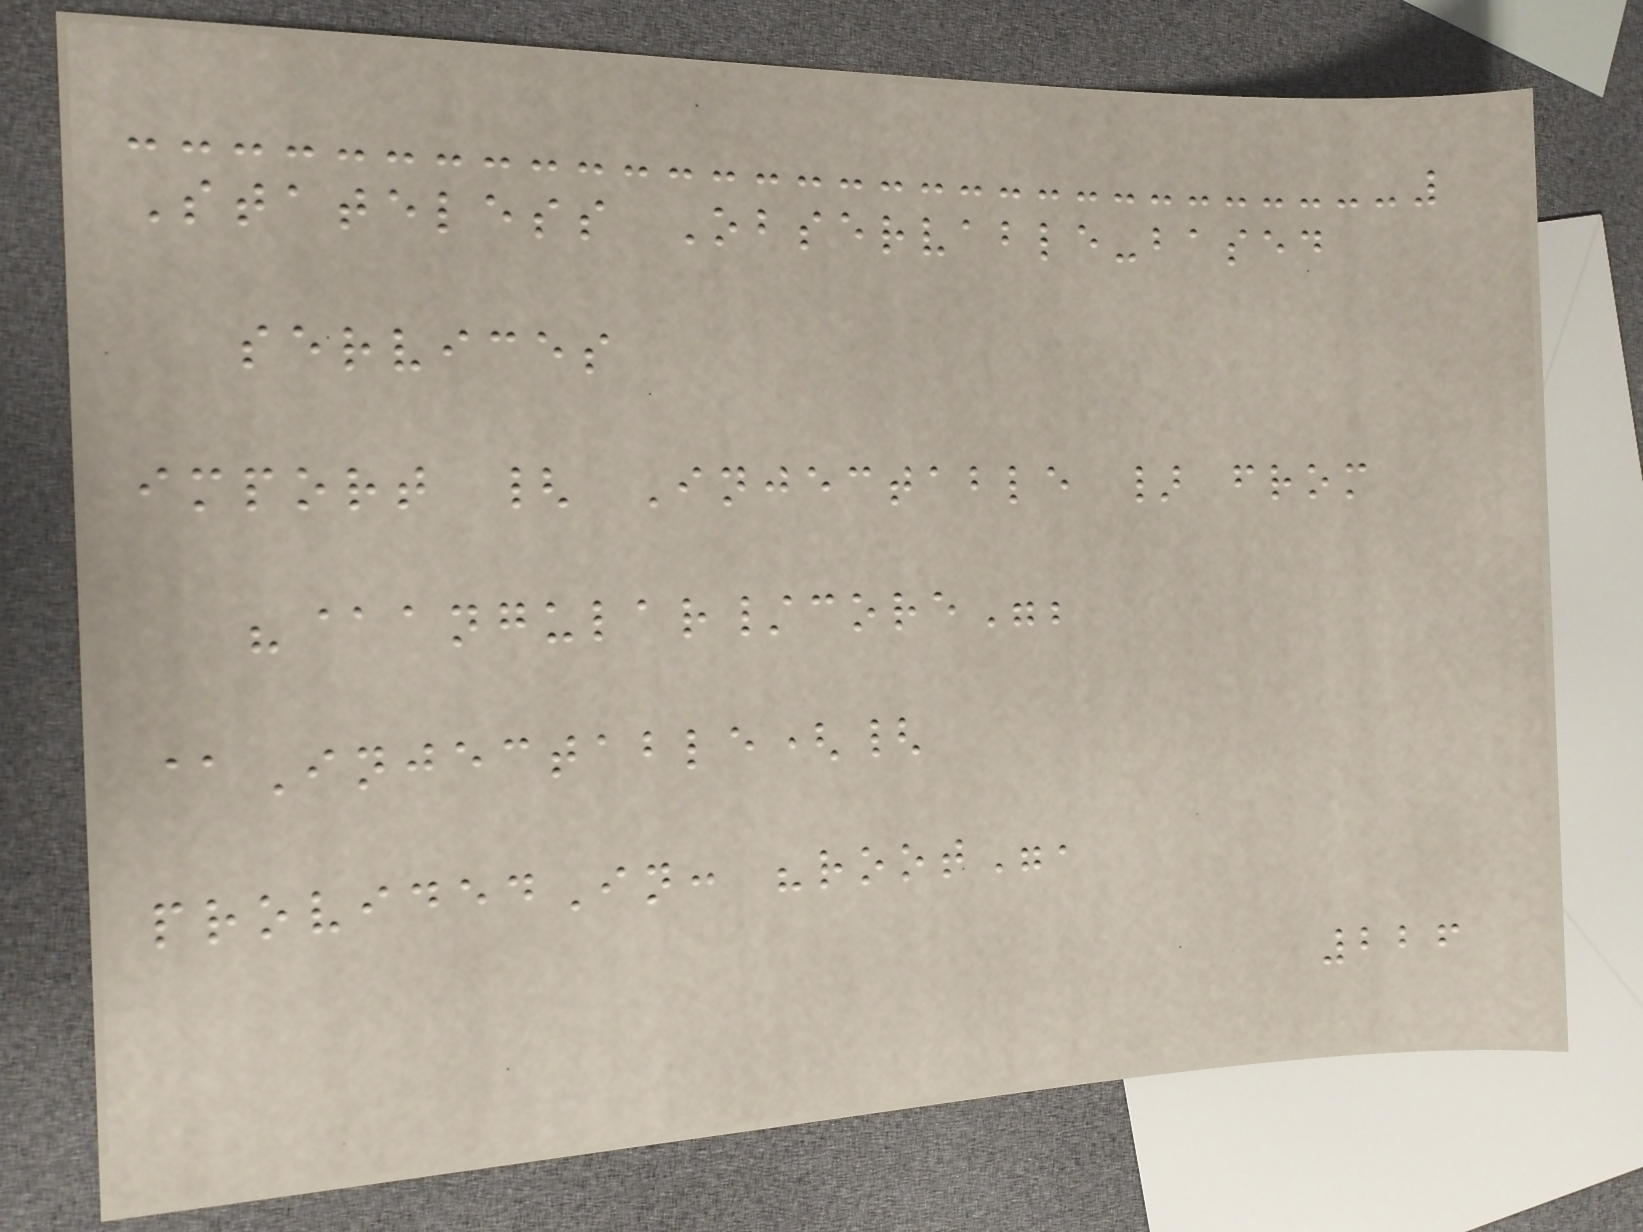Stateless Observable-based
services
import { Injectable } from
"@angular/core";
@Injectable({
providedIn: "root",
226
